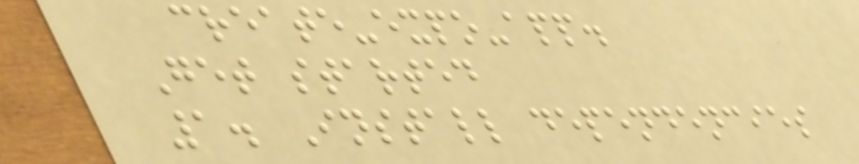create-expo-app.
Get started
1. Install dependencies
